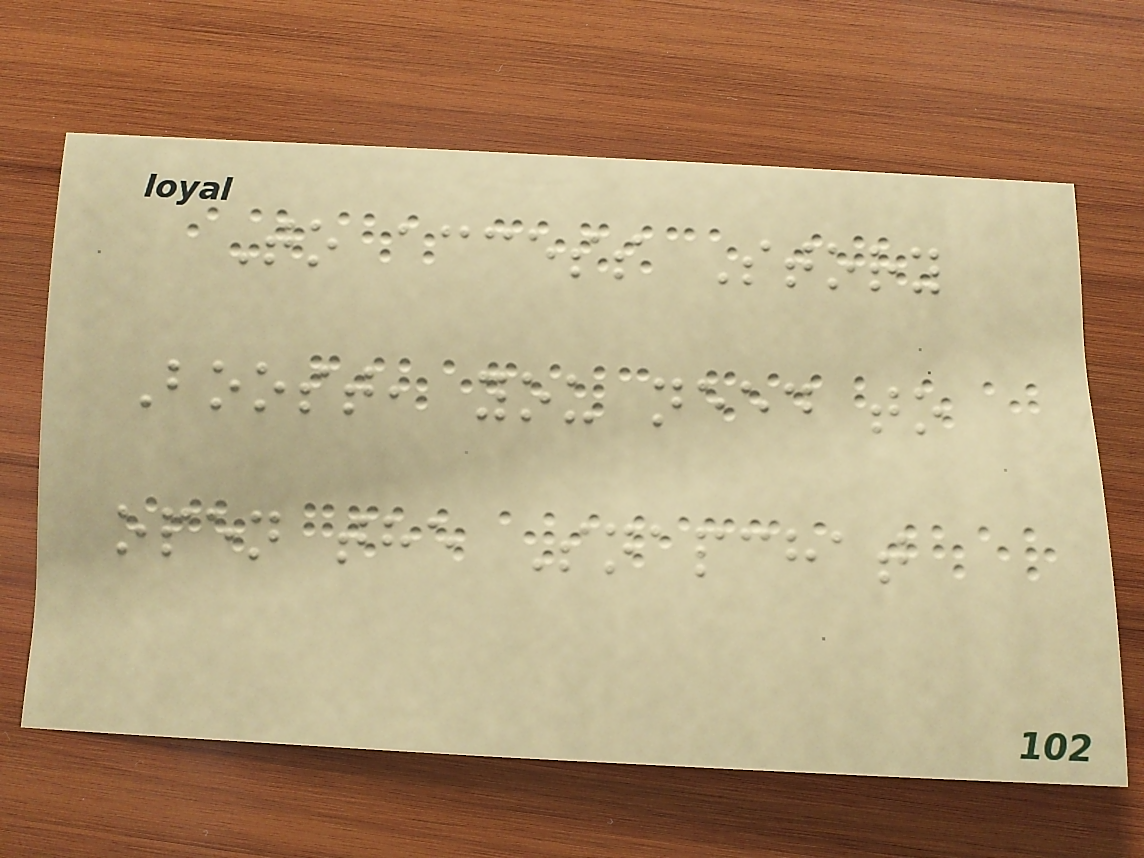To access Story
Boost, you need to
open the Snapchat
